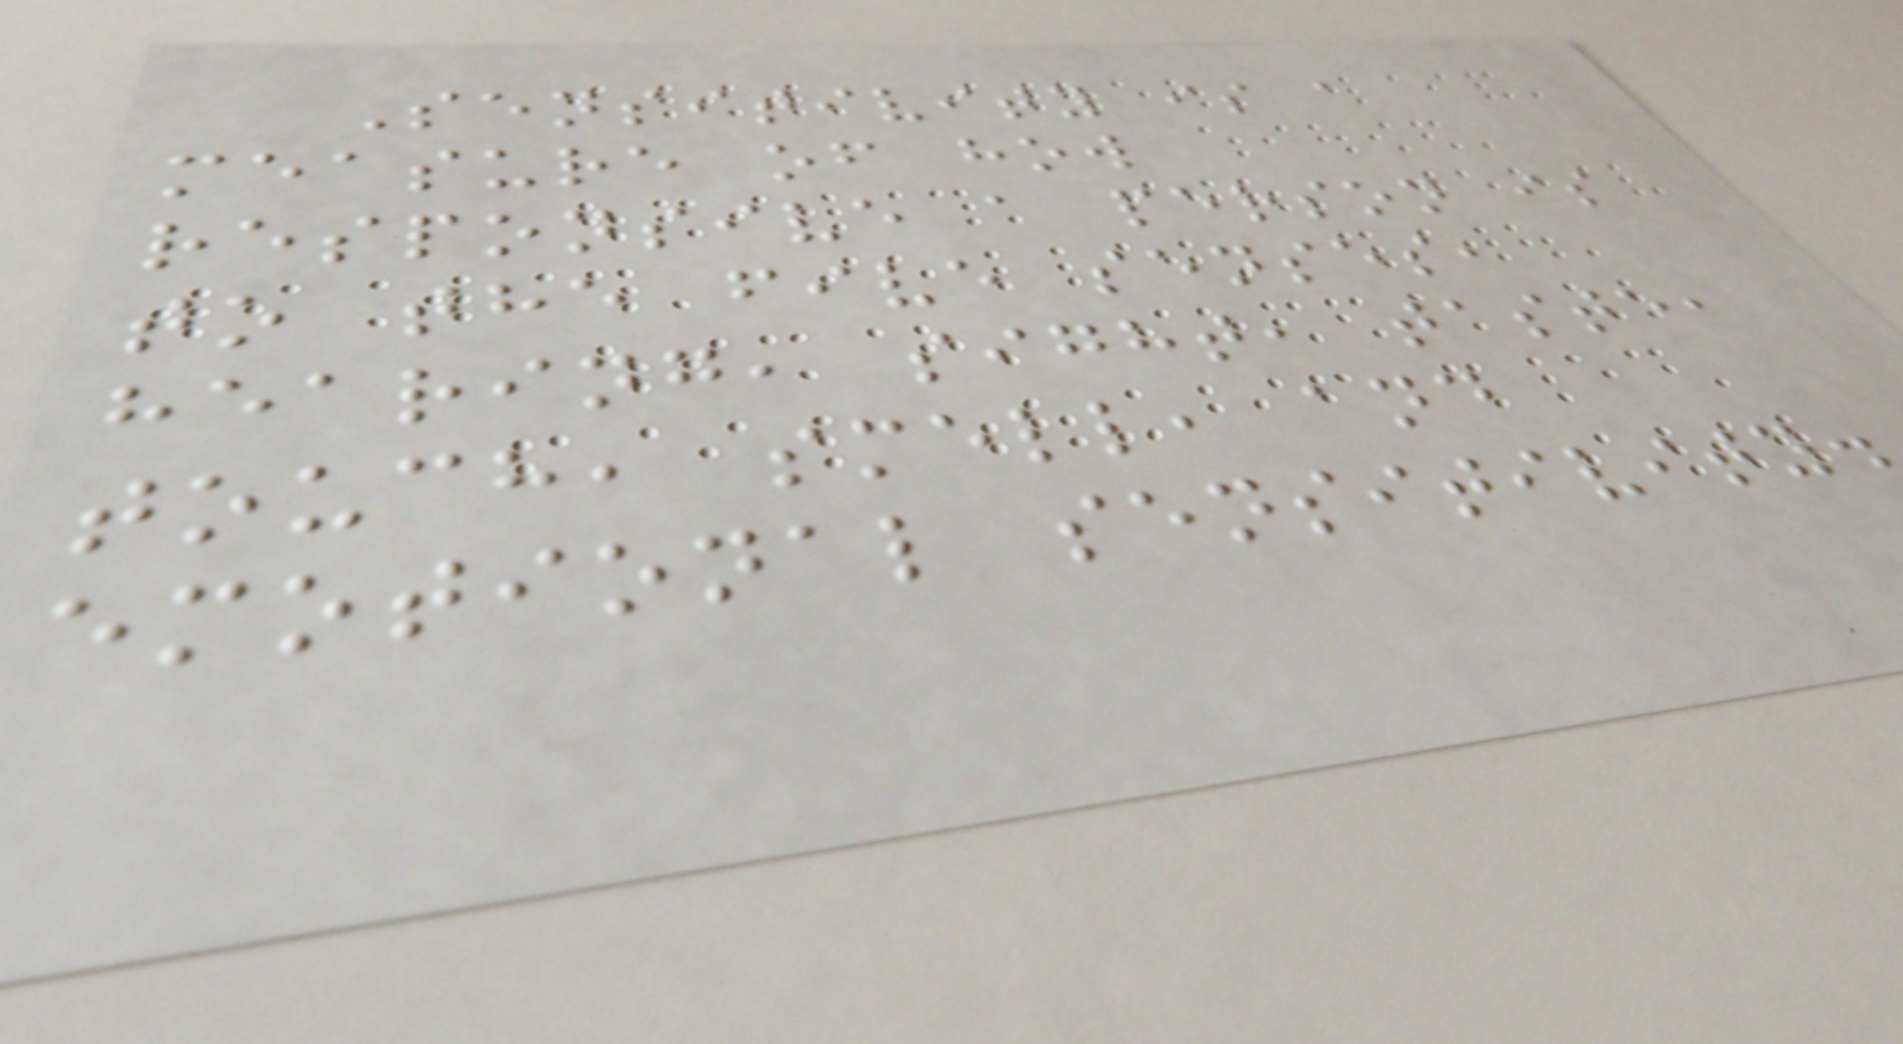Sensitivity is a
measure of how
responsive a person is
to the five senses,
hearing, sight, taste,
touch, smell, and
emotional sensitivity.
